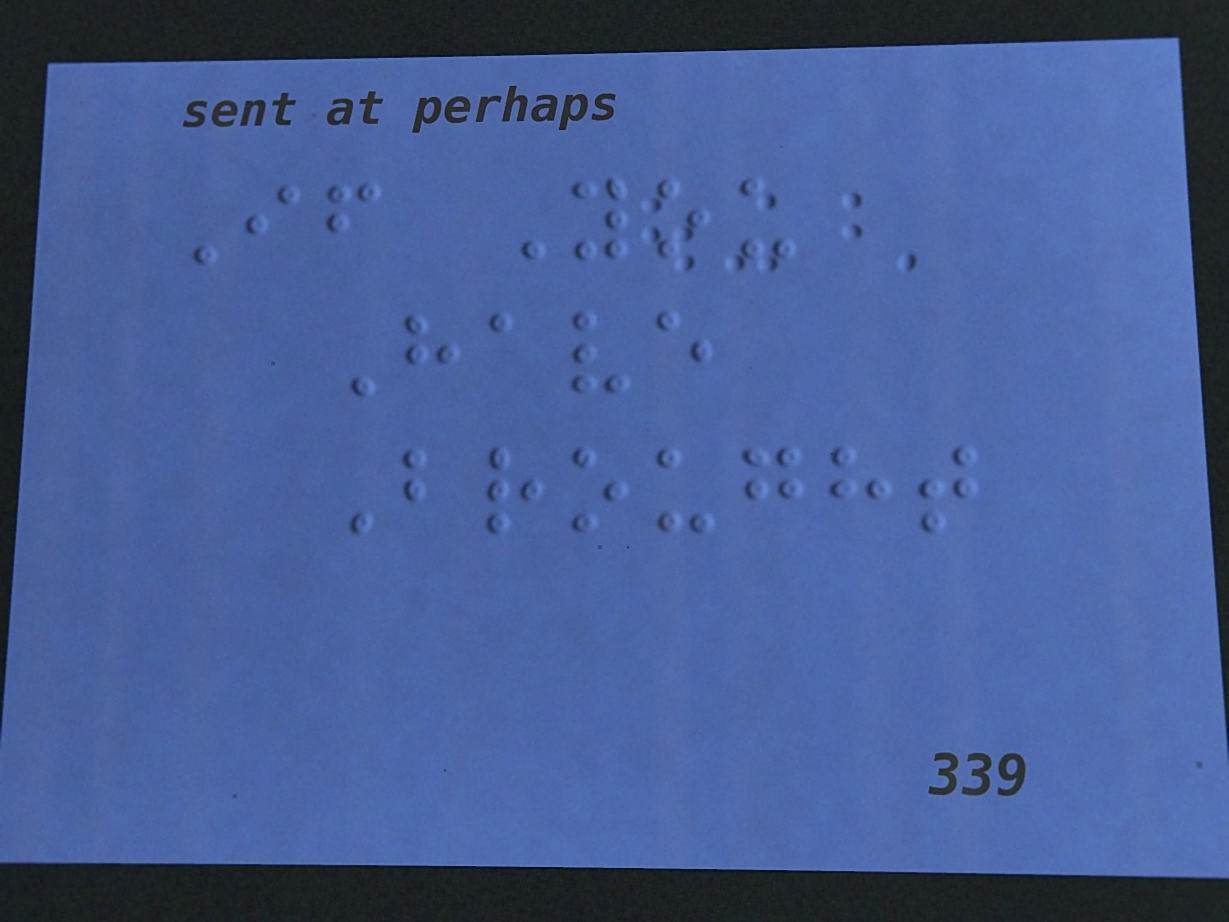If You
Have
Brought
